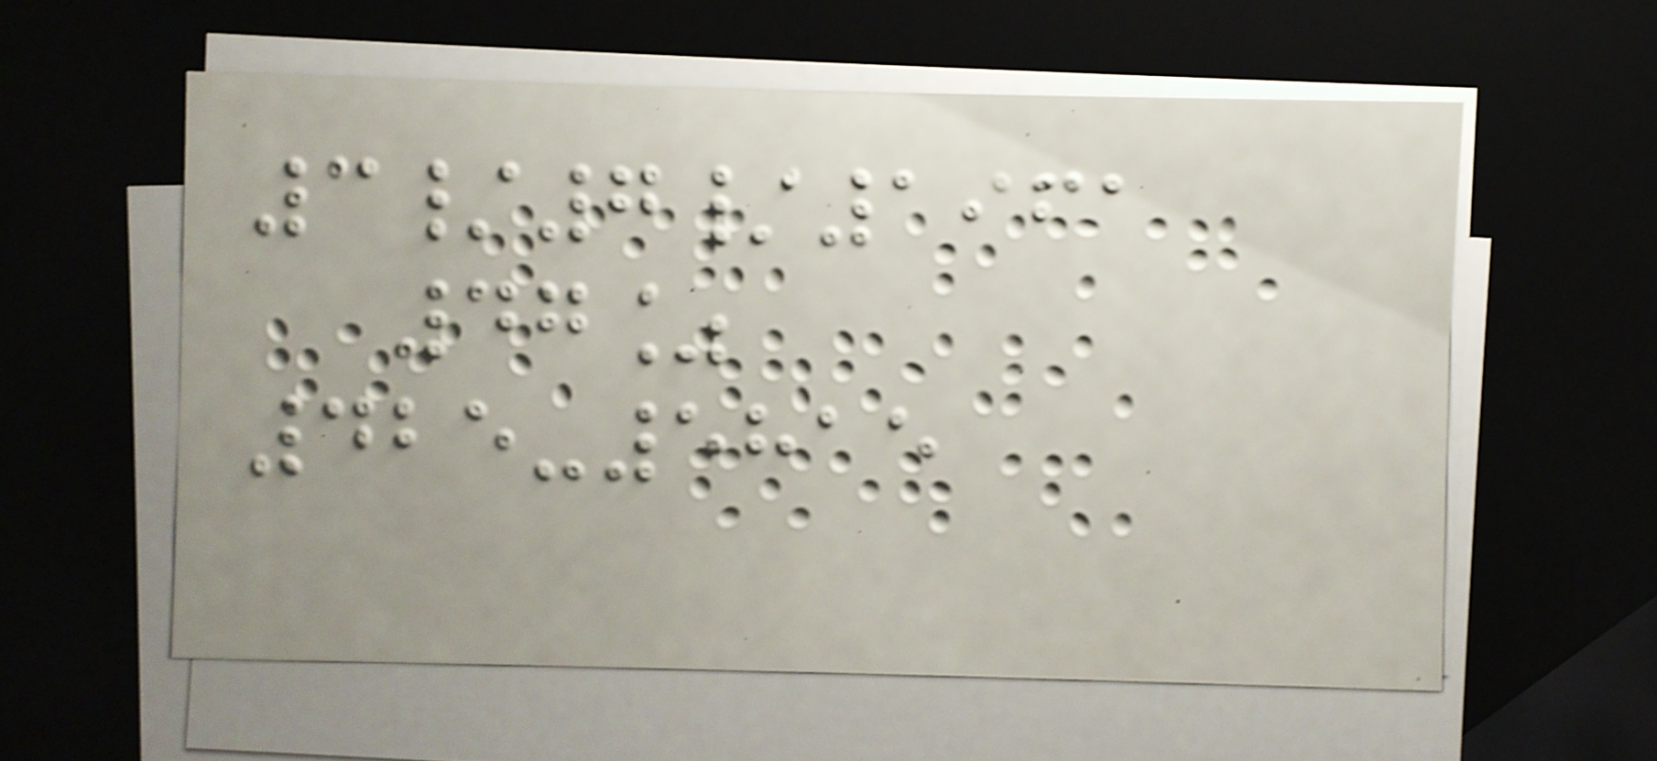3/7/1961
47%
425-5815
